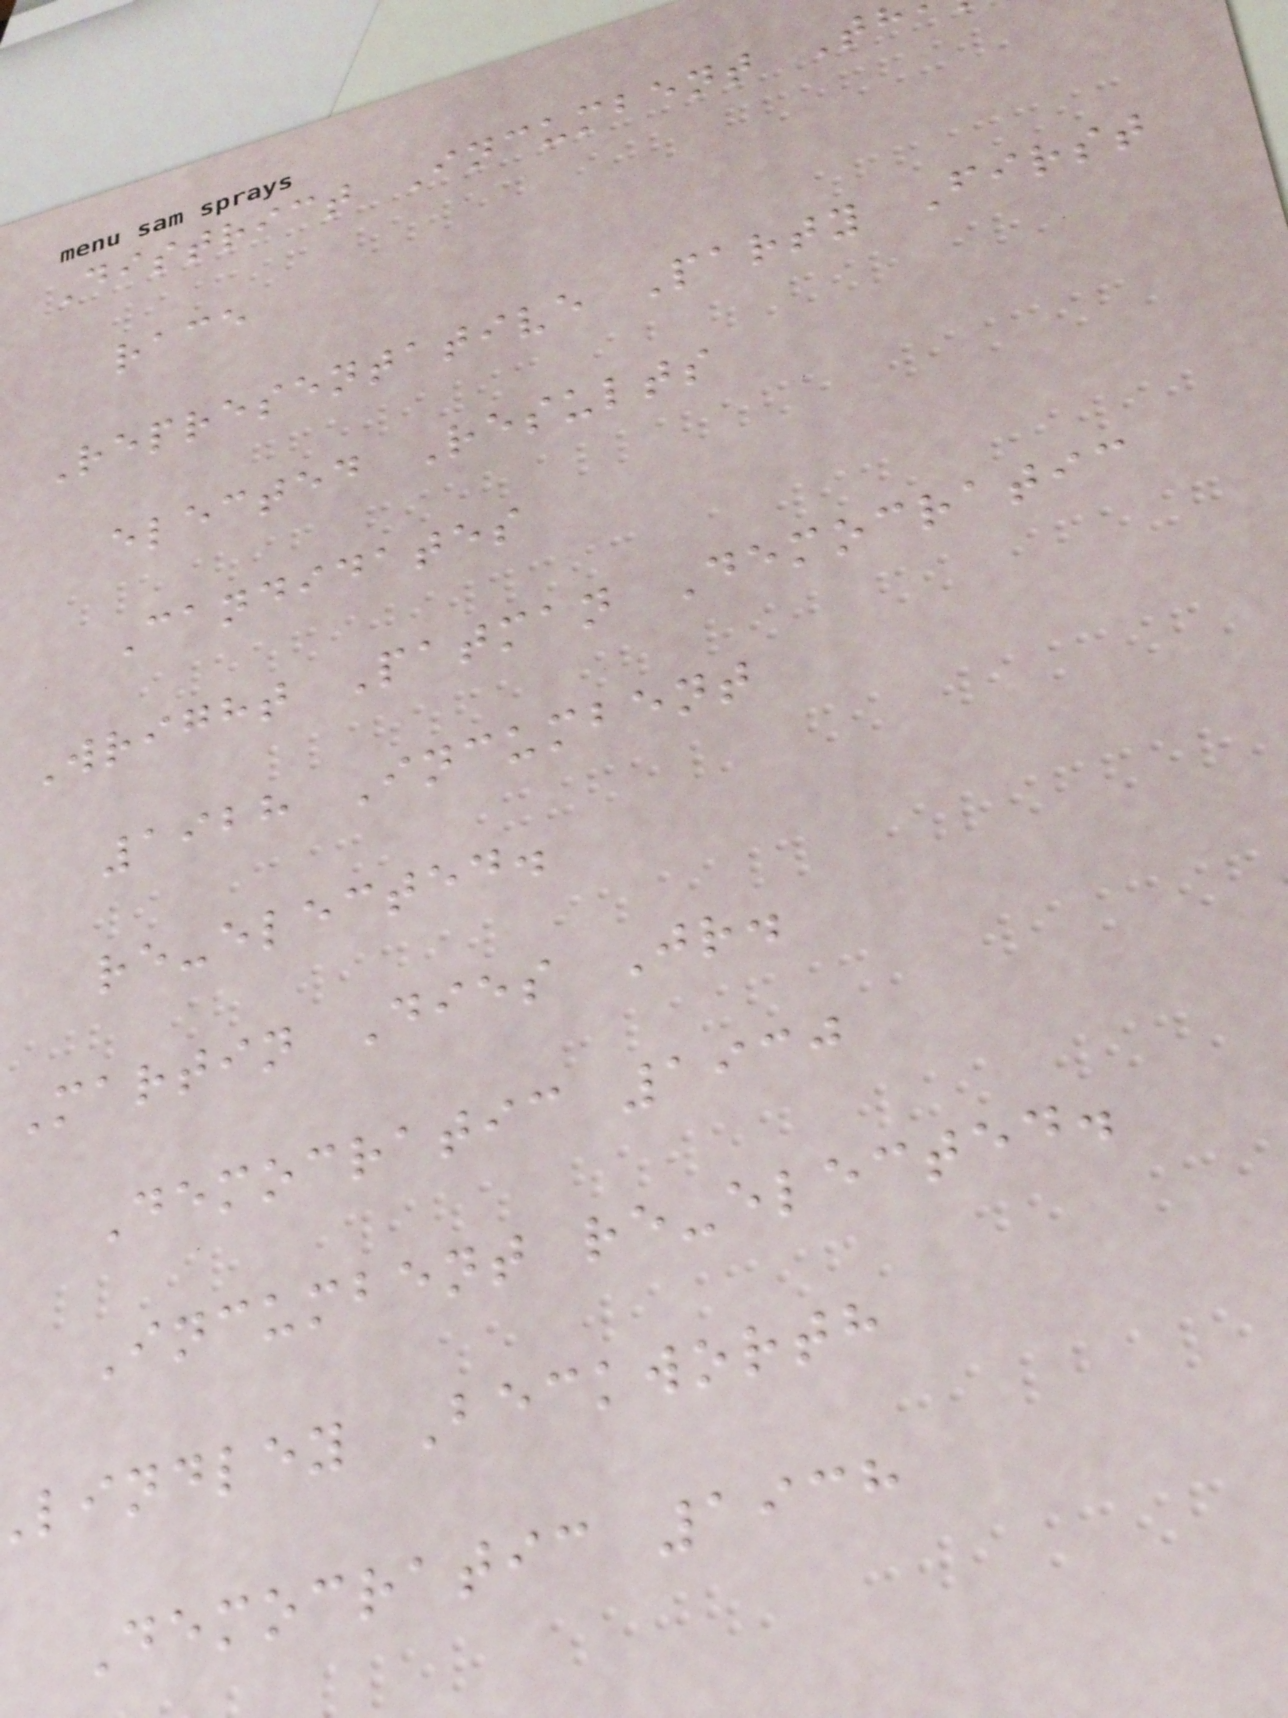District Incumbent Th
race
Representative Party First
elected Results
Candidates
Wright Patman Democratic
1928 Incumbent
re-elected.
Martin Dies Jr.
Democratic 1930
Incumbent re-elected.
lindley Beckworth
Democratic 1938
